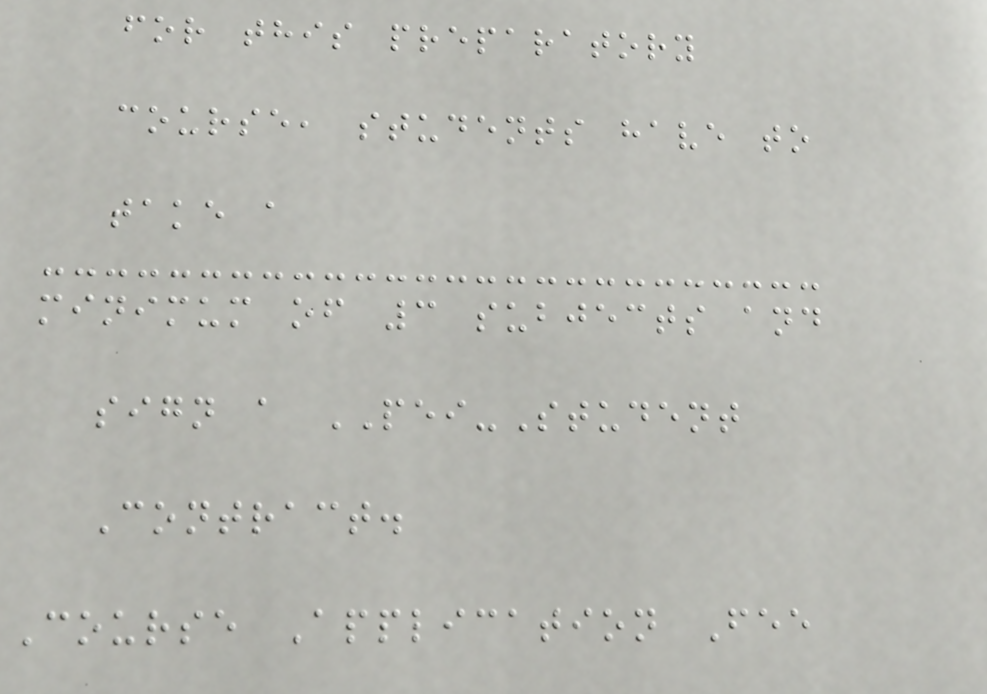for this preparatory
course, students have to
take a
minimum of 3 subjects and
sign a PEI-Student
Contract.
Course Application Fee
